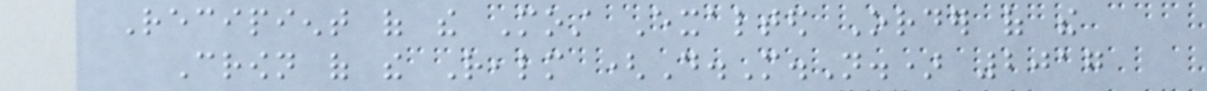Recipient of the Most Exalted Order of the
Crown of the Realm (D.M.N.) 2017
